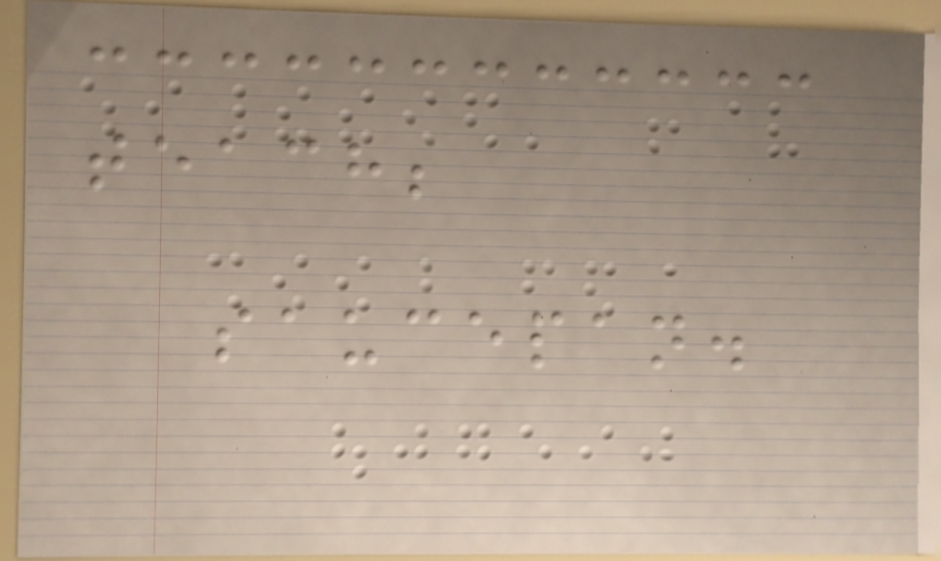teach;
saucepan.
